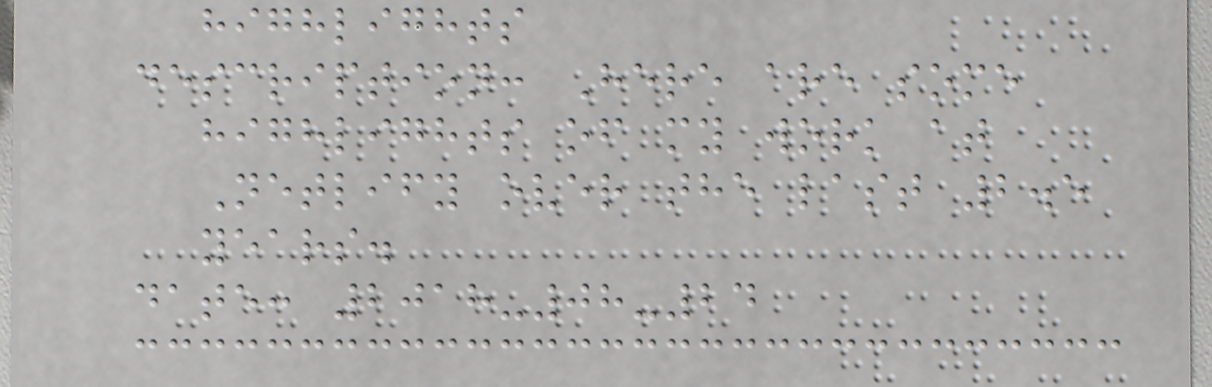highlights
description: Here are some
highlights of my work at
Netlify over the last 2.5
years.
date: 2018-08-24
